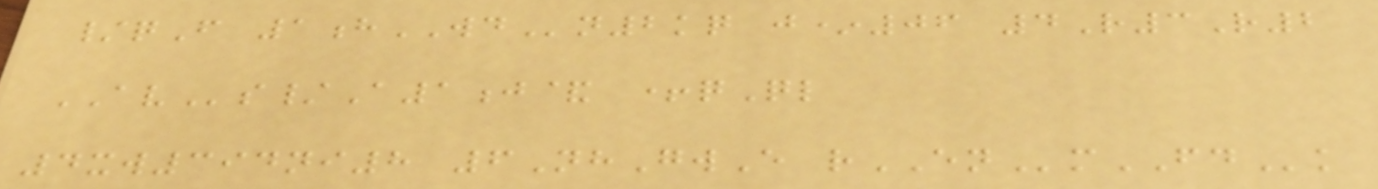/qF 1hWDn2kq j*06 4R3R2
AVs/A1j& +qQl
4xw394ni8 6NhGwE rENmFDk
